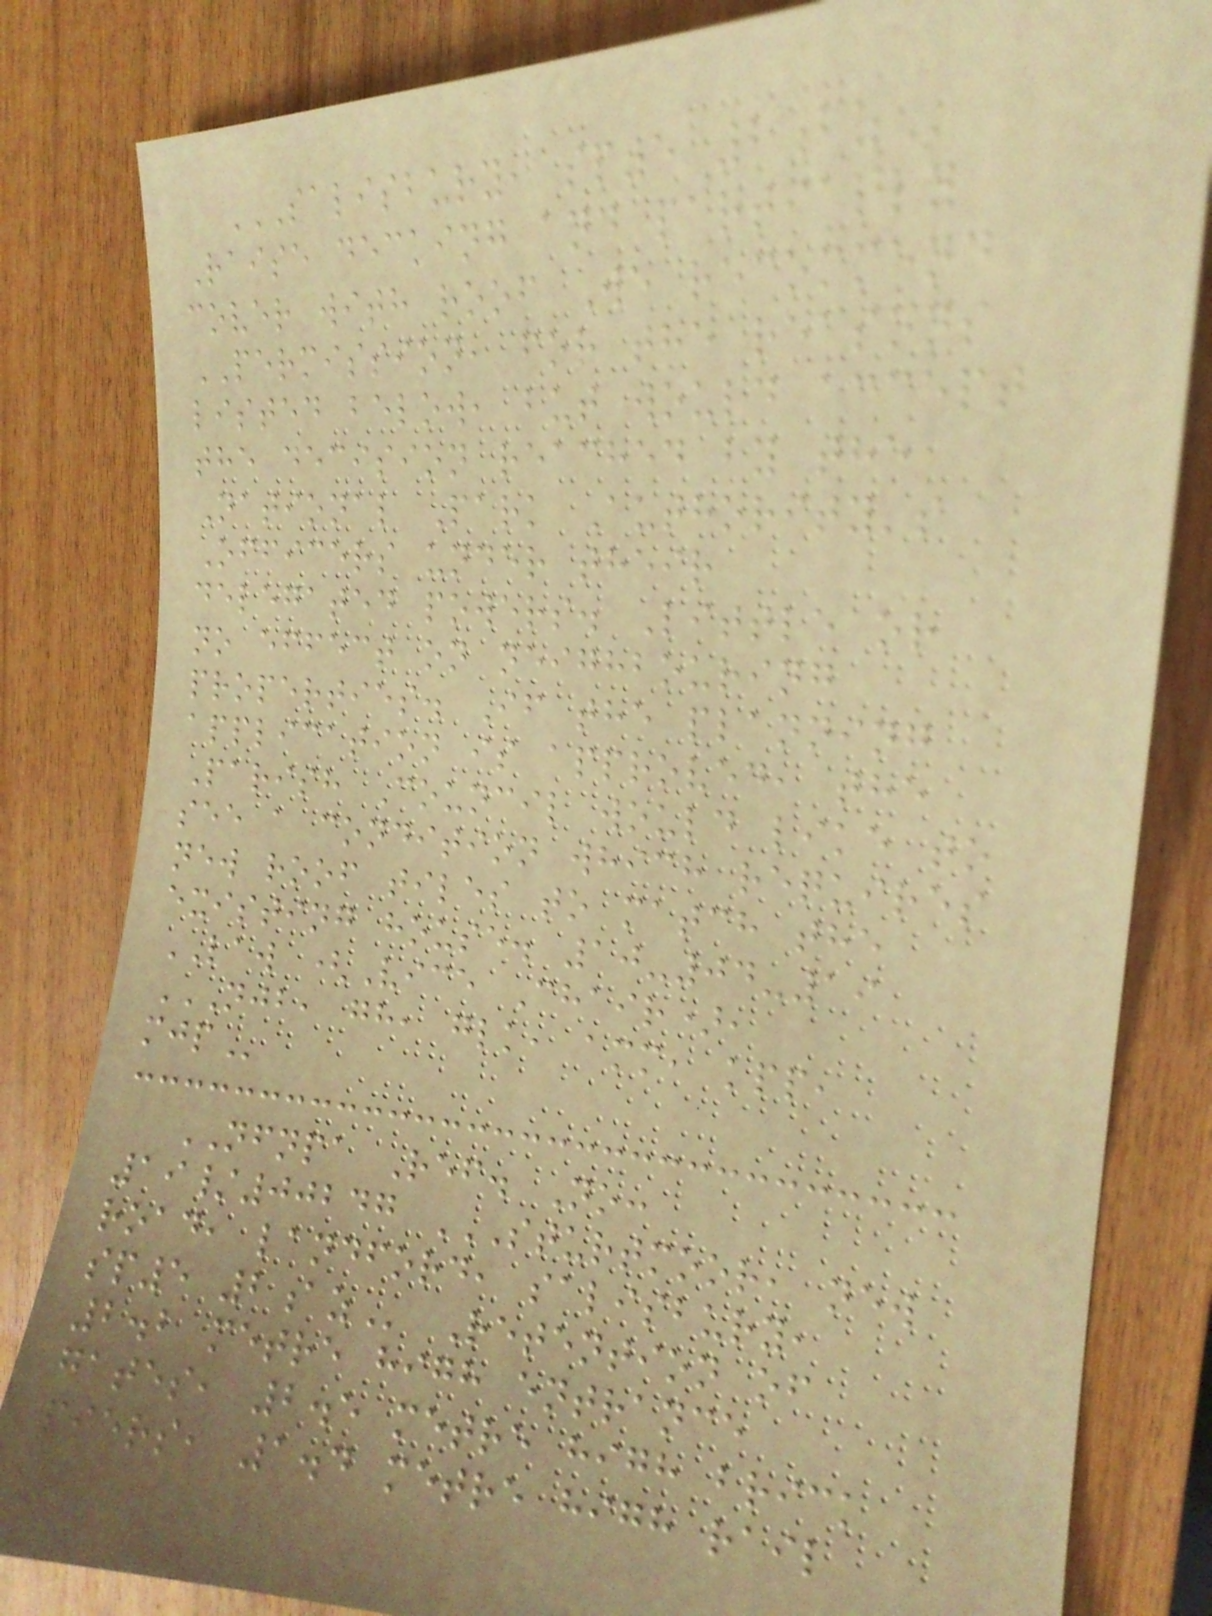SALISBURY, SP5 2BZ
Raise decking and partially
cover with roof We recommend
PERMISSION, for the reasons
listed below, but would accept
the decision reached by the
National Park Authority's
Officers under their
delegated powers. Little or
no effect on neighbouring
properties. If the planning
application is approved, the
Parish Council would like to
see a condition which requires
new roof tiles to match the
existing house. 10-04-19
LAW (Vice Chair),
NJB, GH, GLK, AMM, KPP,
MJP
NFNPA Ref. No:
19/00247 STURTMOOR, NEW
ROAD, LANDFORD, SALISBURY,
SP5 2AZ Retention of
2.2 metre high entrance
gates, 2.5 metre high brick
piers, 1.4 metre high rail
